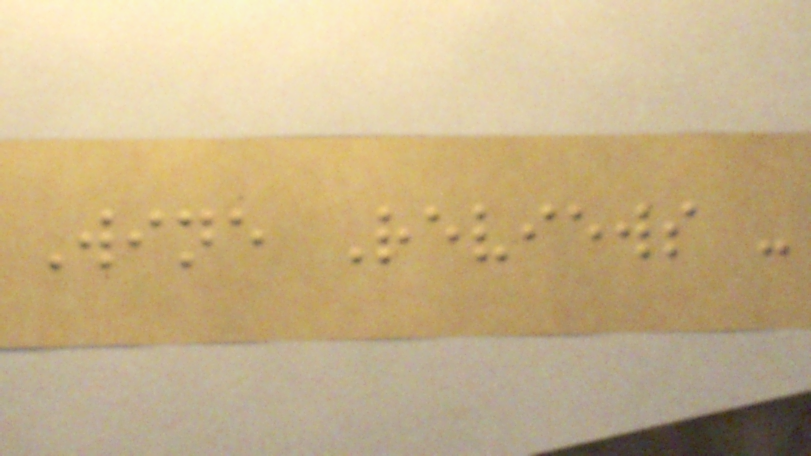Wine Reviews -
